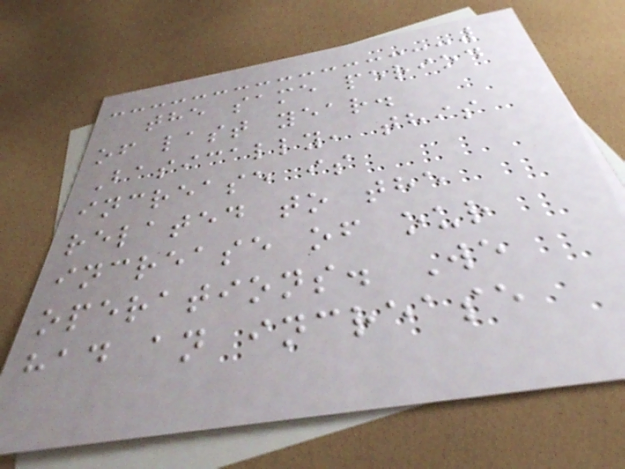the same period
of last year.
Basically, this
increase is
related to the
increase of our
operations. We
had an increase
